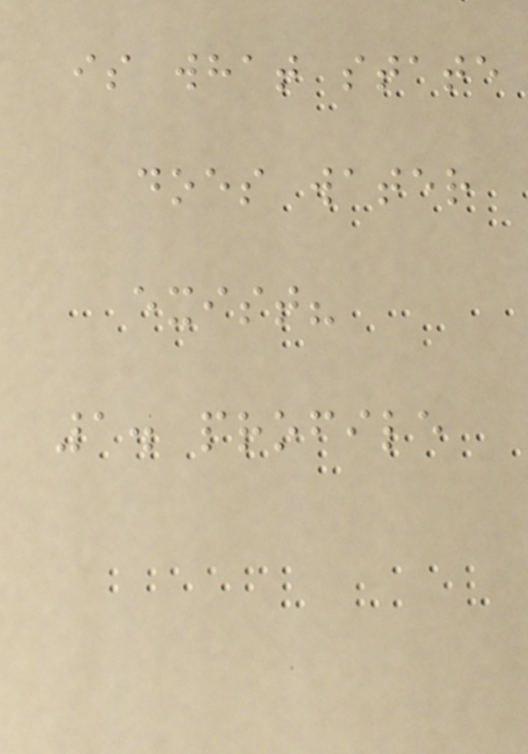is what state
does water
exist?
1. profile
